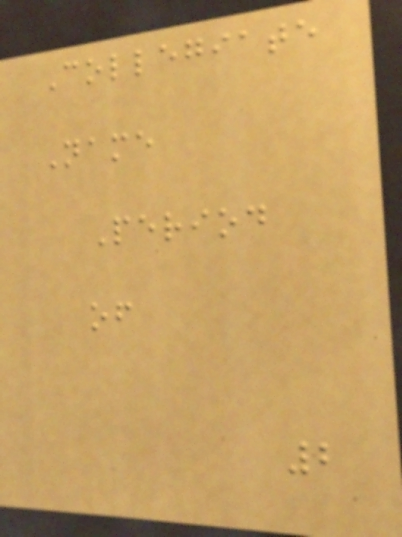Collegiate
Name
Period
of
2
